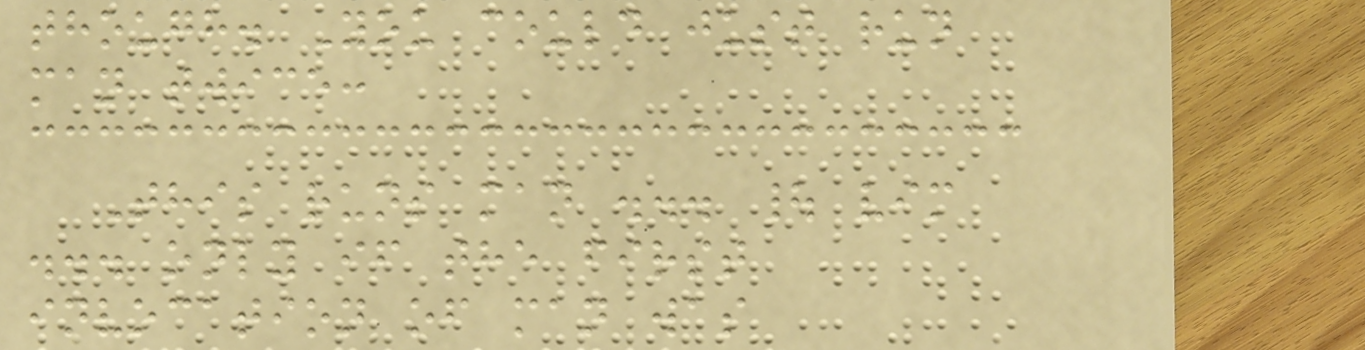though. You could just run
man twice:
This runs man ... | vim
... only if the first
invocation of man was
